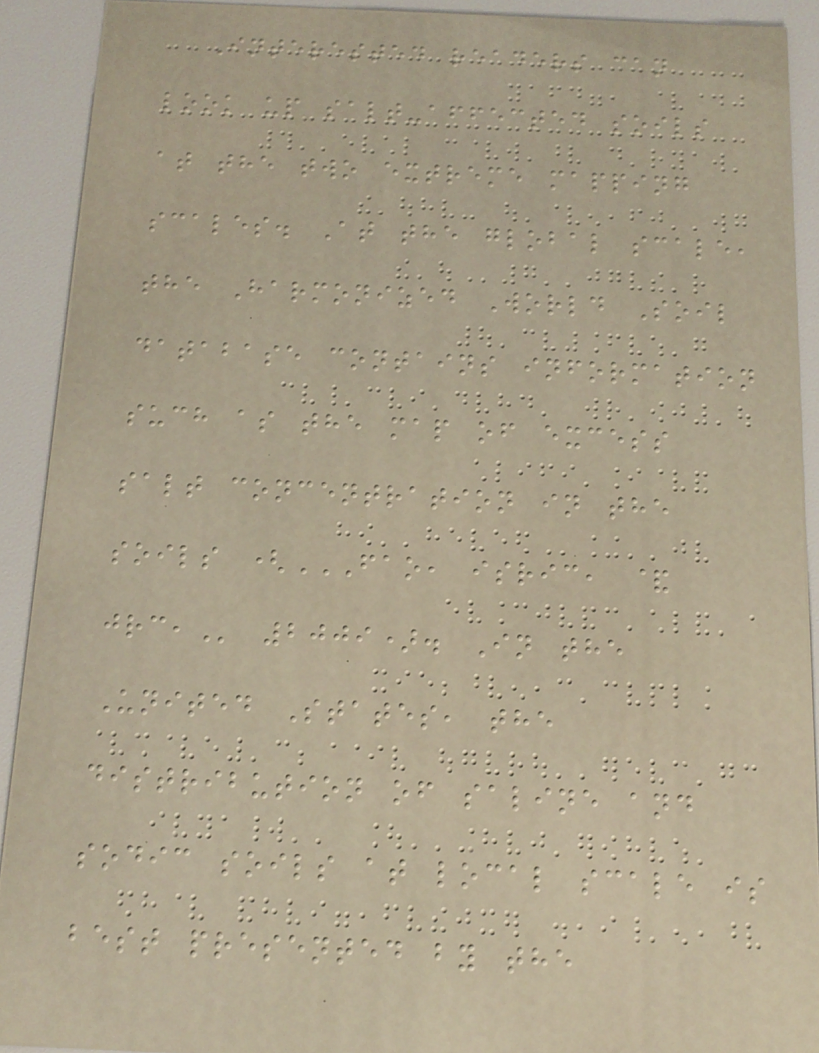Interested readers can
look up salt-affected soils
at the two extreme mapping
scales. At the global scale,
the Harmonized World Soil
database contains information
such as the map of excess
salt concentration in the
soils (FAO, ISRIC, &
JRC, 2009). In the
United States, the
distribution of saline and
sodic soils at local scale is
best presented by the
